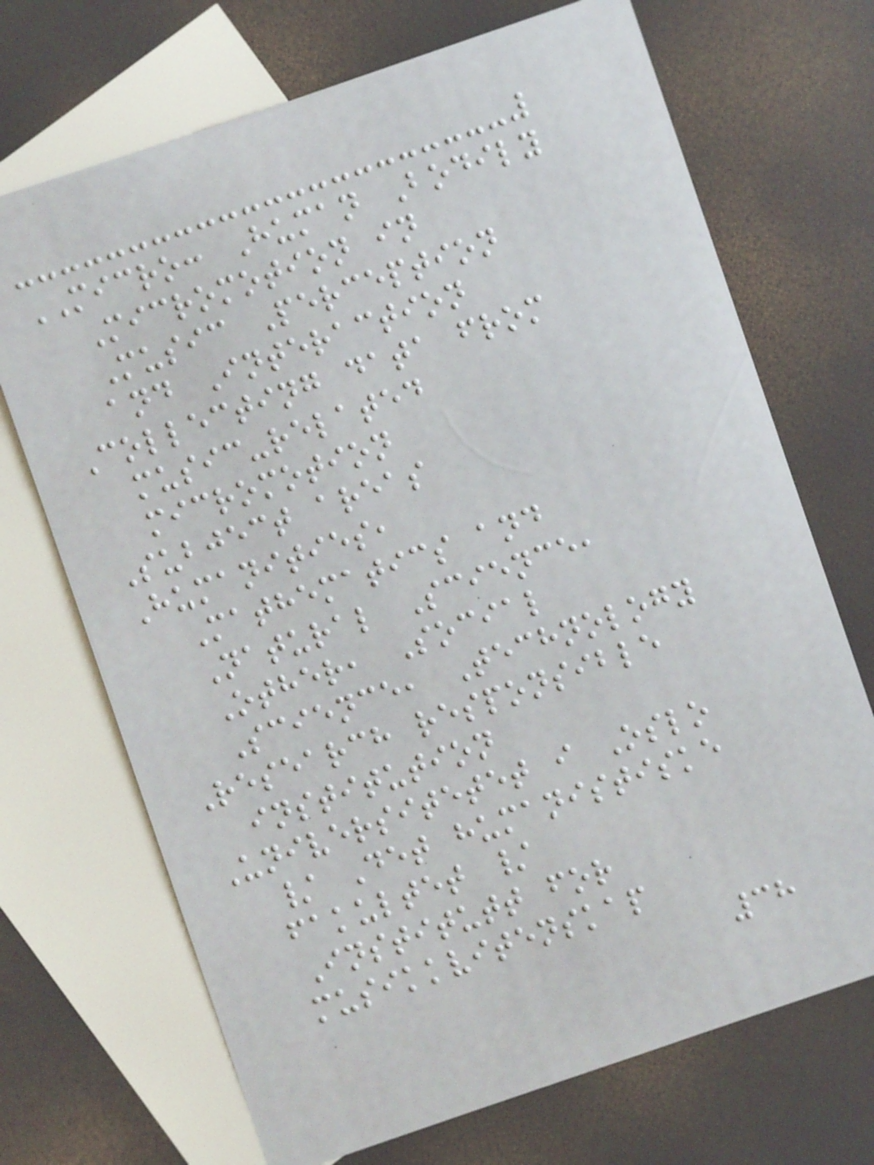MICRO: Human Bodily
Micromotion in
Music Perception
and Interaction
Collecting data from
music-related
micromotion
Subject areas
Humanities,
Mathematics and
Natural Science,
Other, Social
Science, Technology
Research responsible
institution
Universitetet i Oslo
/ Det humanistiske
fakultet /
Institutt for
musikkvitenskap
38
